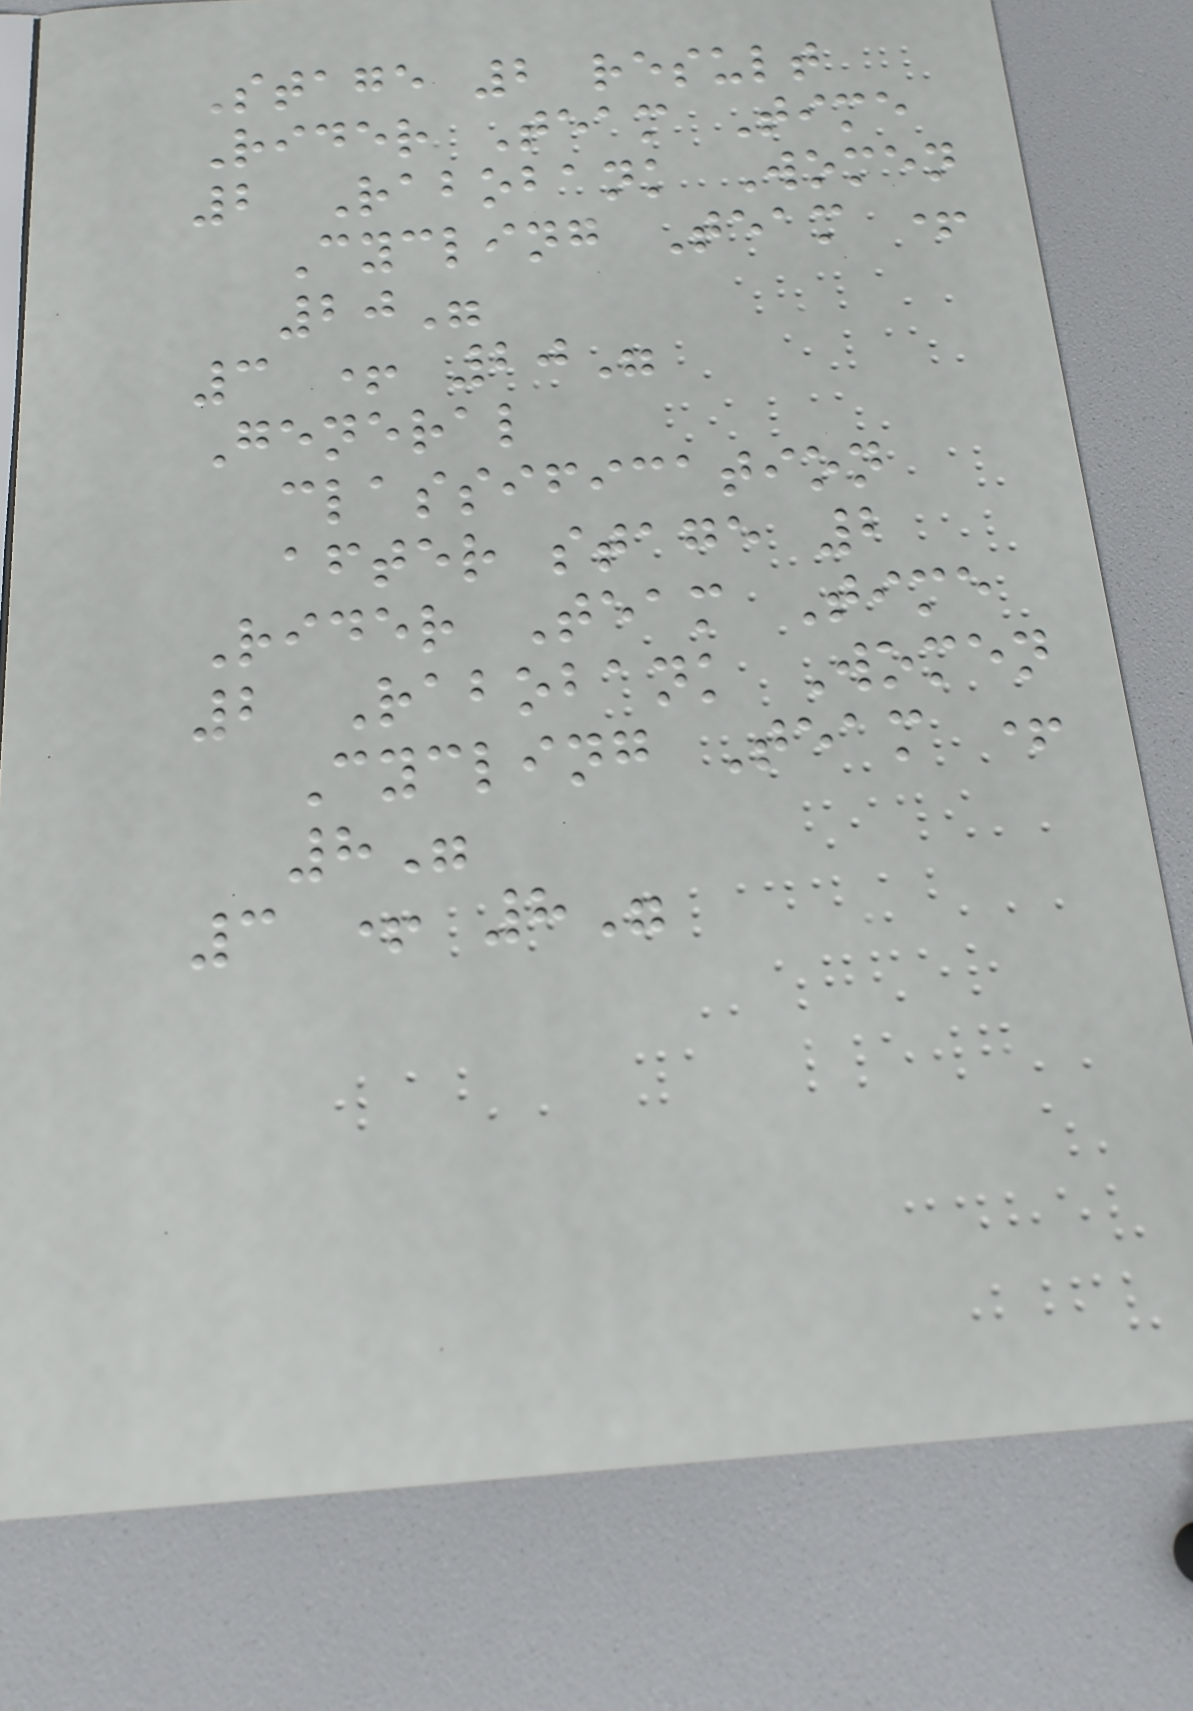Stage 2 result
Rider Team Time
2 Rabobank Women
Cycling Team +
20"
3 + 20"
General
classification
after stage 2
Rider Team Time
2 Rabobank Women
Cycling Team +
8"
3 + 8"
